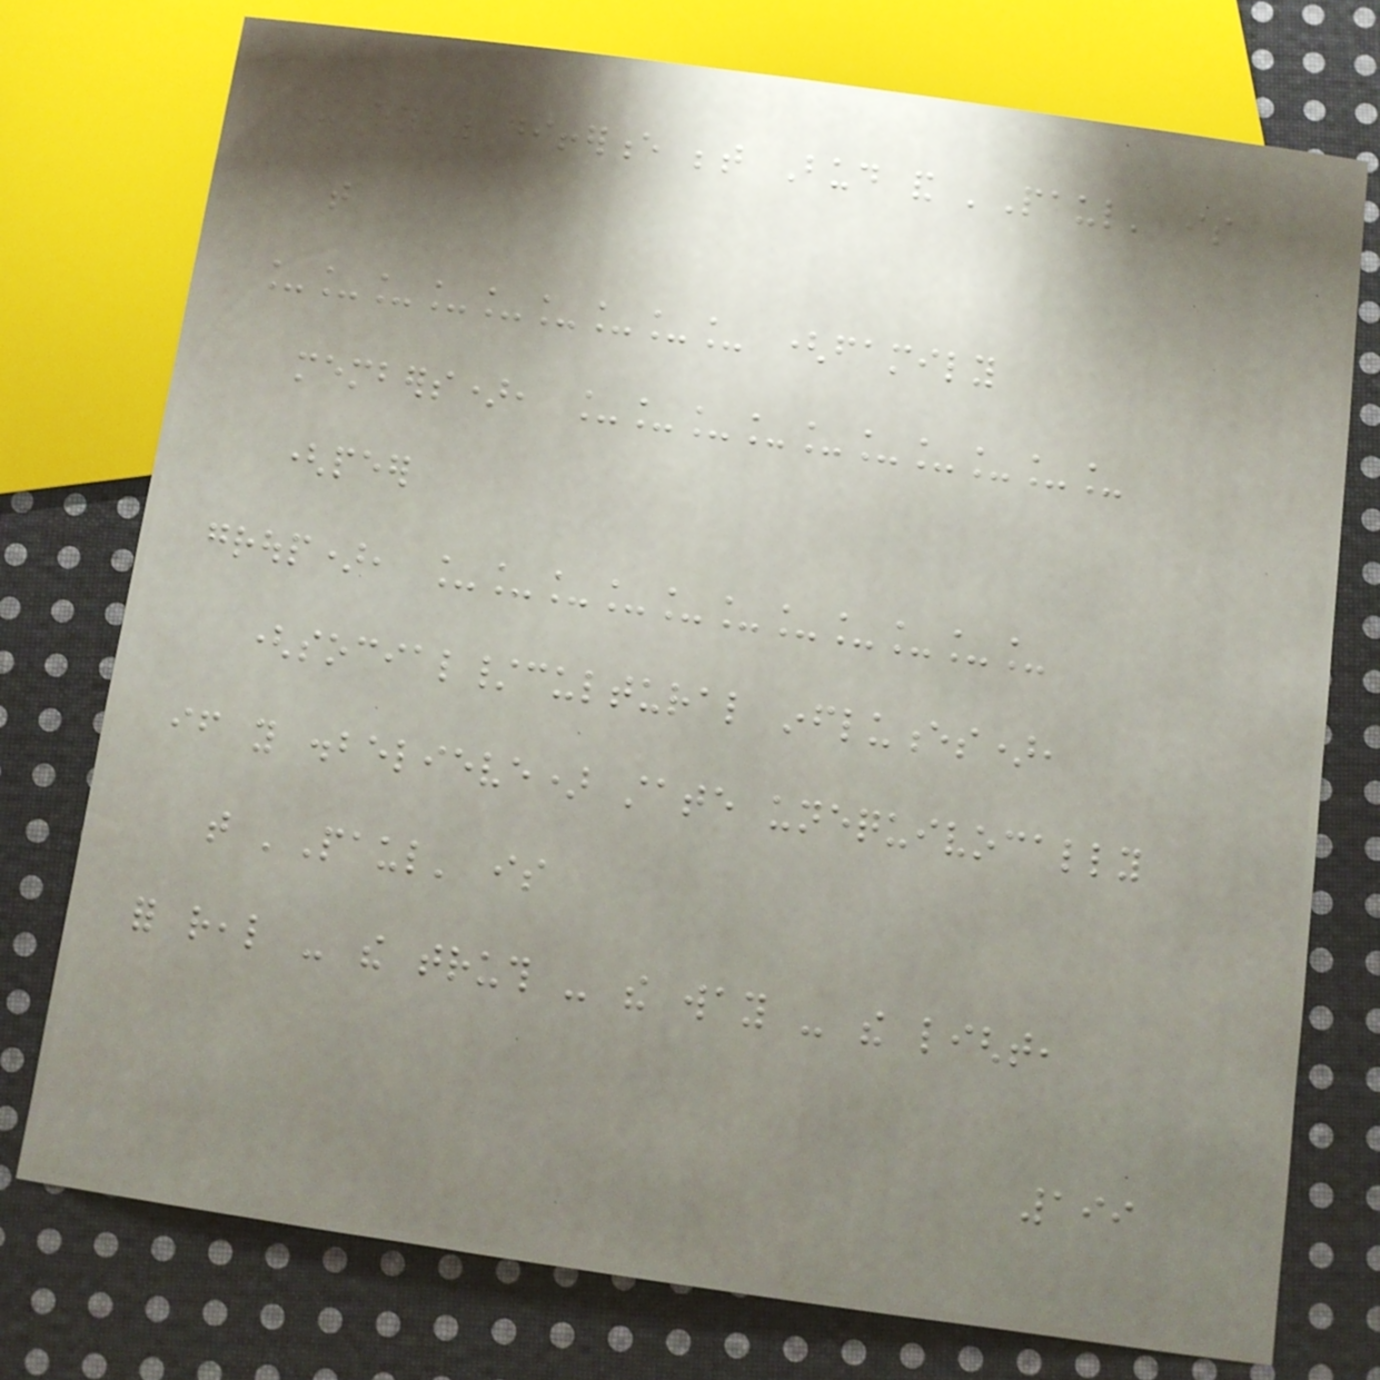The only difference between Bud and 'Paul' is
that
_________ (family
members), __________
(peer
group), ___________
(social/cultural influences),
if you disbelieve) state unequivocally
that 'Paul' is
for real - the truth - the way - the light,
199
